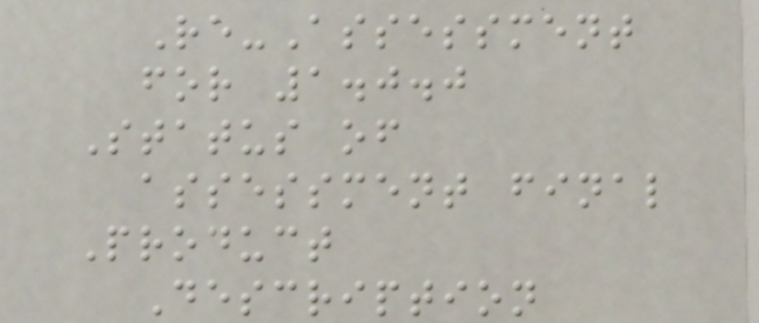Re-Assessment
for 1.0.0
Status of
assessment final
Product
Description
